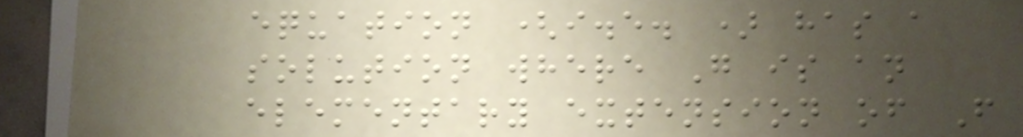equation (i.e. ) has a
solution where G is an
elementary extension of F
